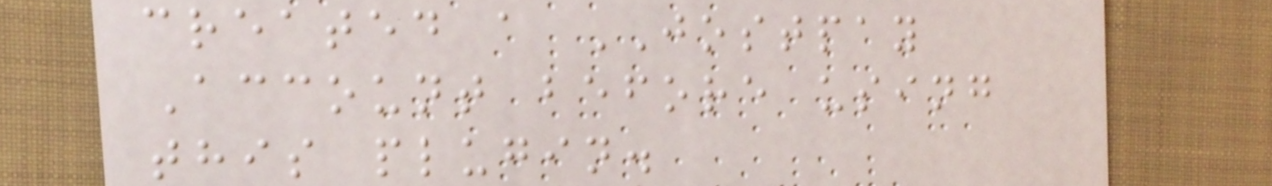created a JOSTPAY
Account before using
this plugin.
